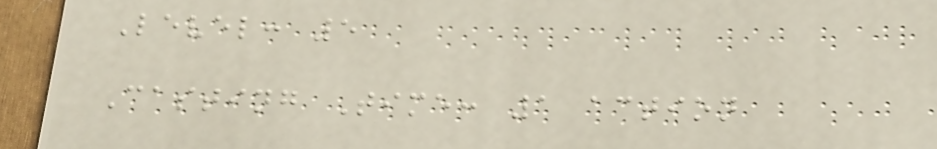Level: 5
Casting Time: 1 action
